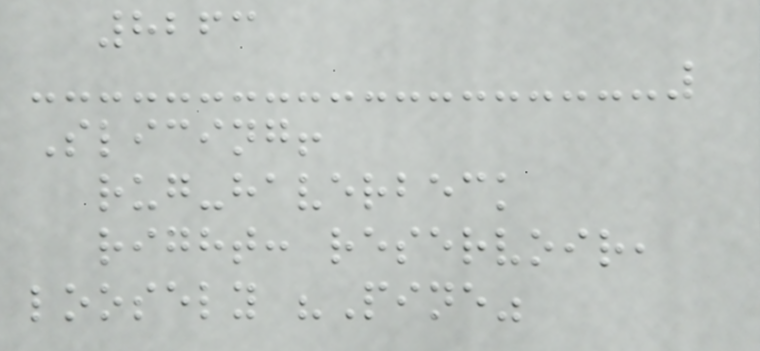8263
Slicing!
rug-haverbeck
right: reservoir,
loosely "Pine"
